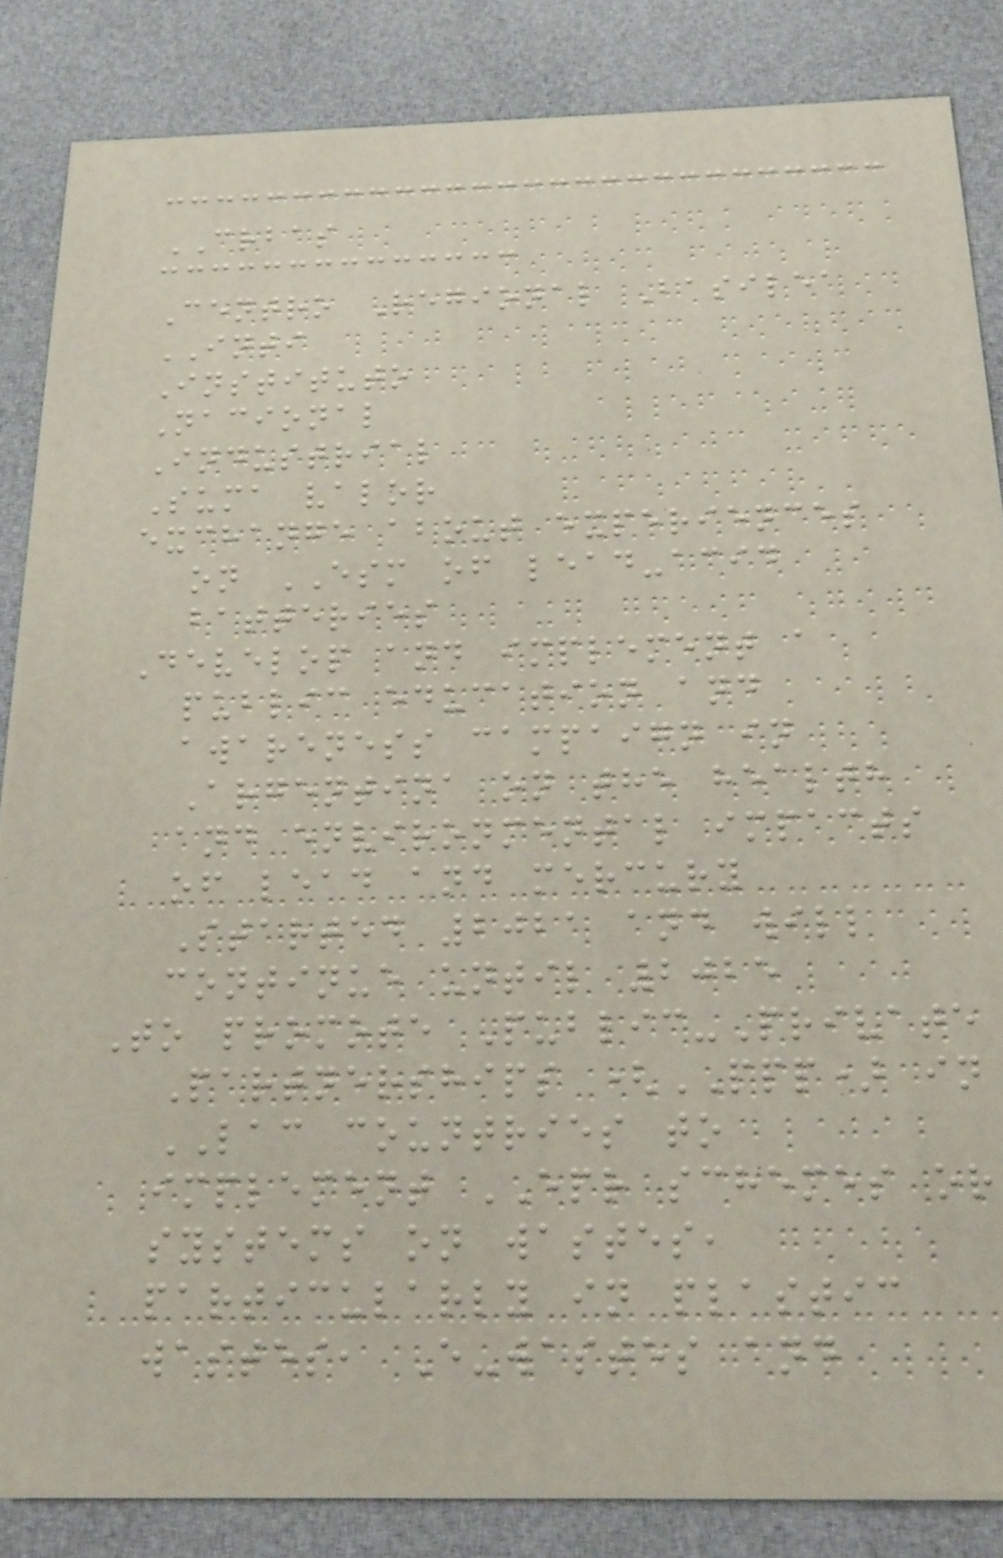CRBAS
Centro Regional Basilea
INTI
Instituto
Nacional
Industrial
Suma valor
exchange about experiences
on ESM of lead-acid
batteries
Develop and implement a
public education and
awareness campaign in
Argentina on the health
and environmental impacts
of lead and mercury
Started 2021 and will
continue until 2025
To promote Public-Private
Partnerships (PPP) in
LAC countries to
implement EPR schemes or
systems on wastes,
particularly in plastic
wastes, E-wastes and
